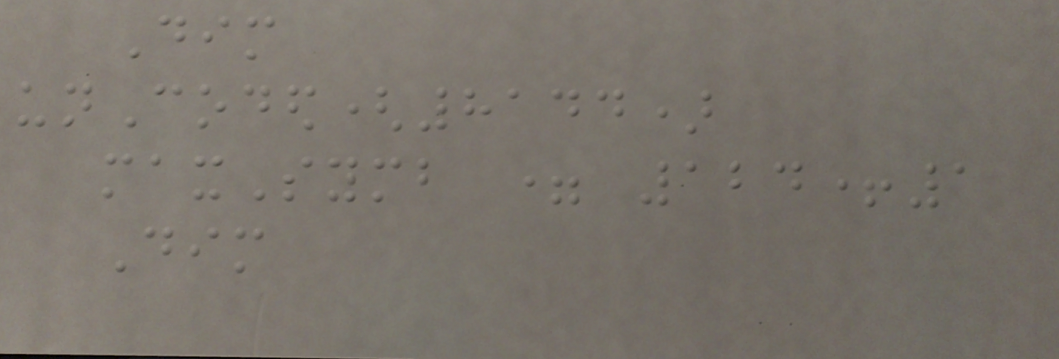Dim
unCoded(8144)
maxSymb = 124+1
Dim
